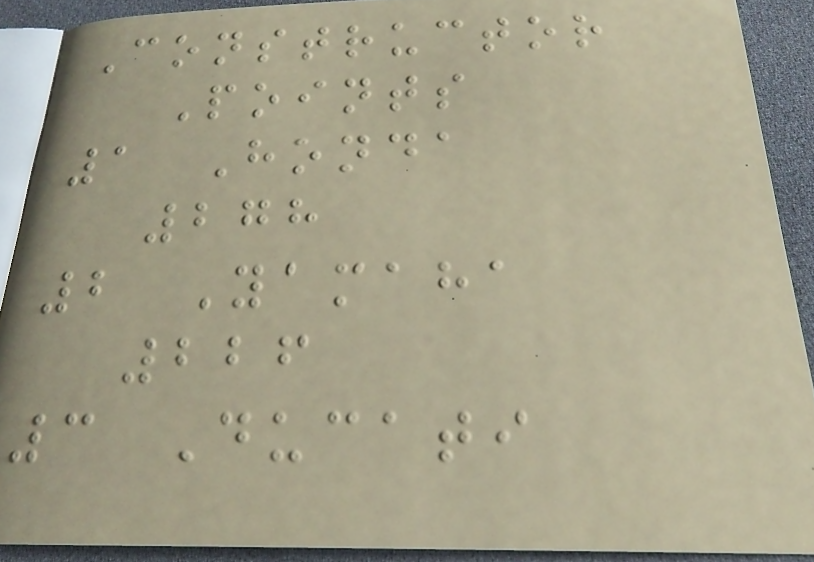Constructor
Points
1 Honda
278
2 Yamaha
226
3 Ducati
